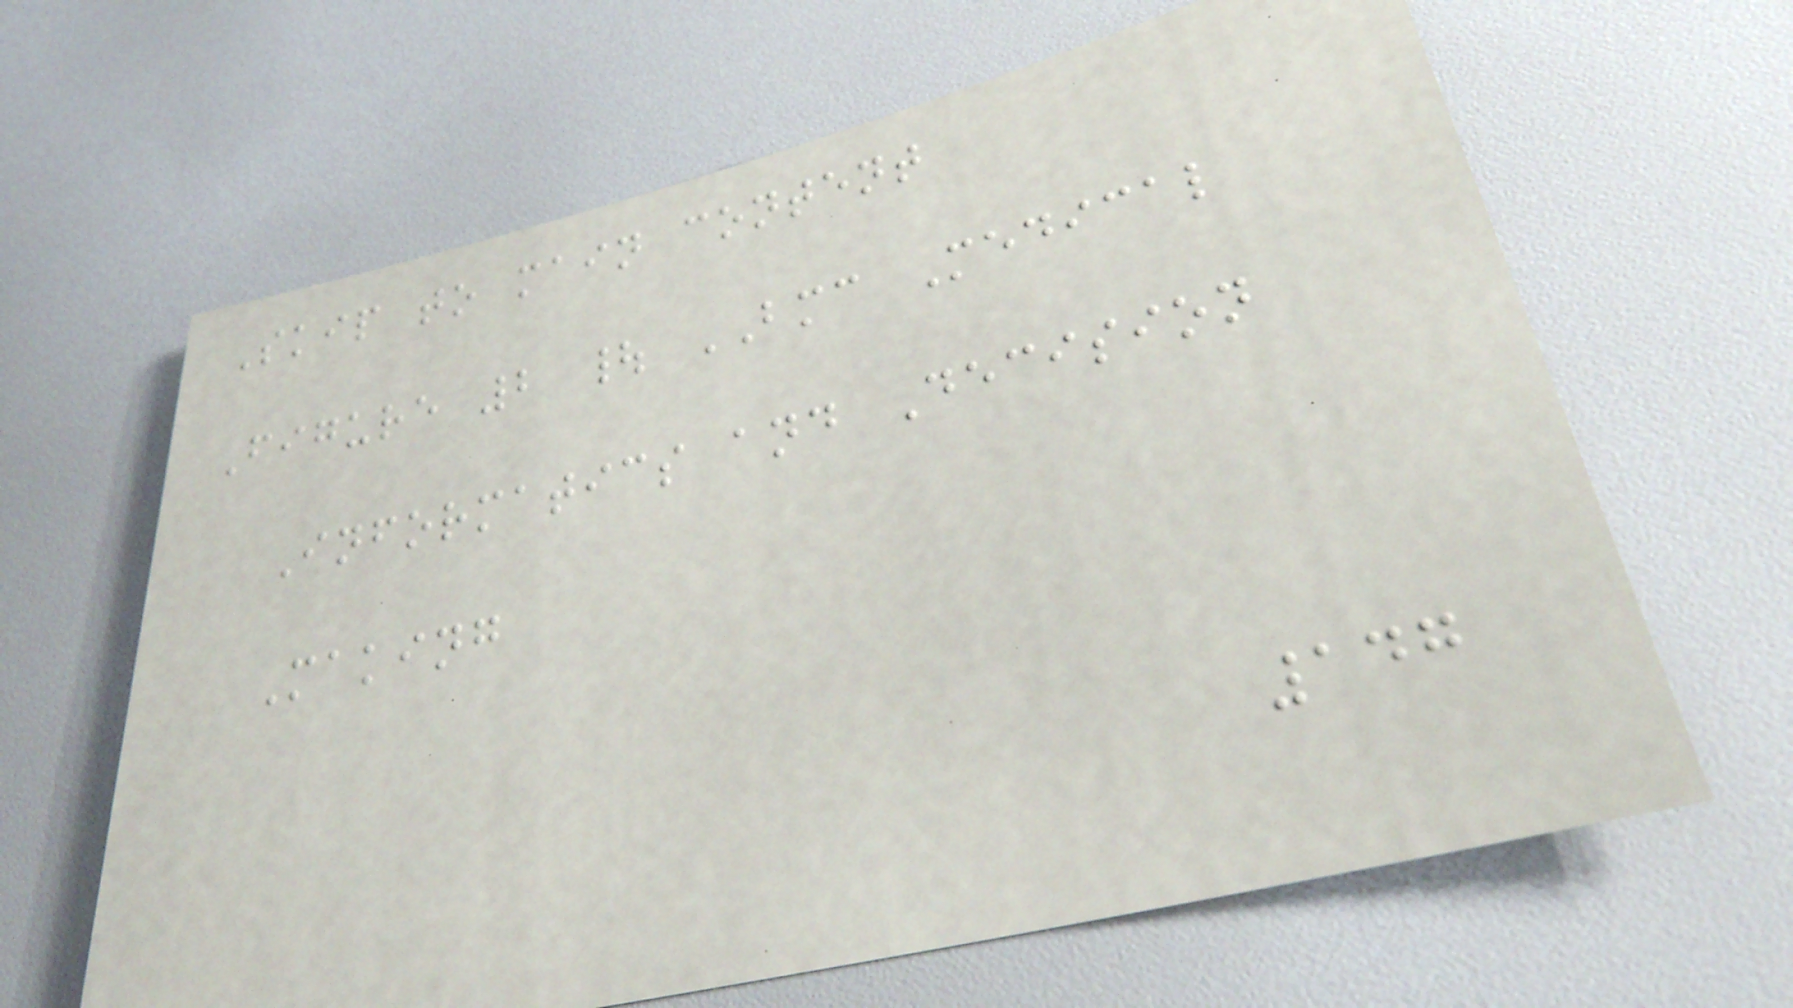Skip to main content
Figure 2 | BMC Medical
Informatics and Decision
Making
147
